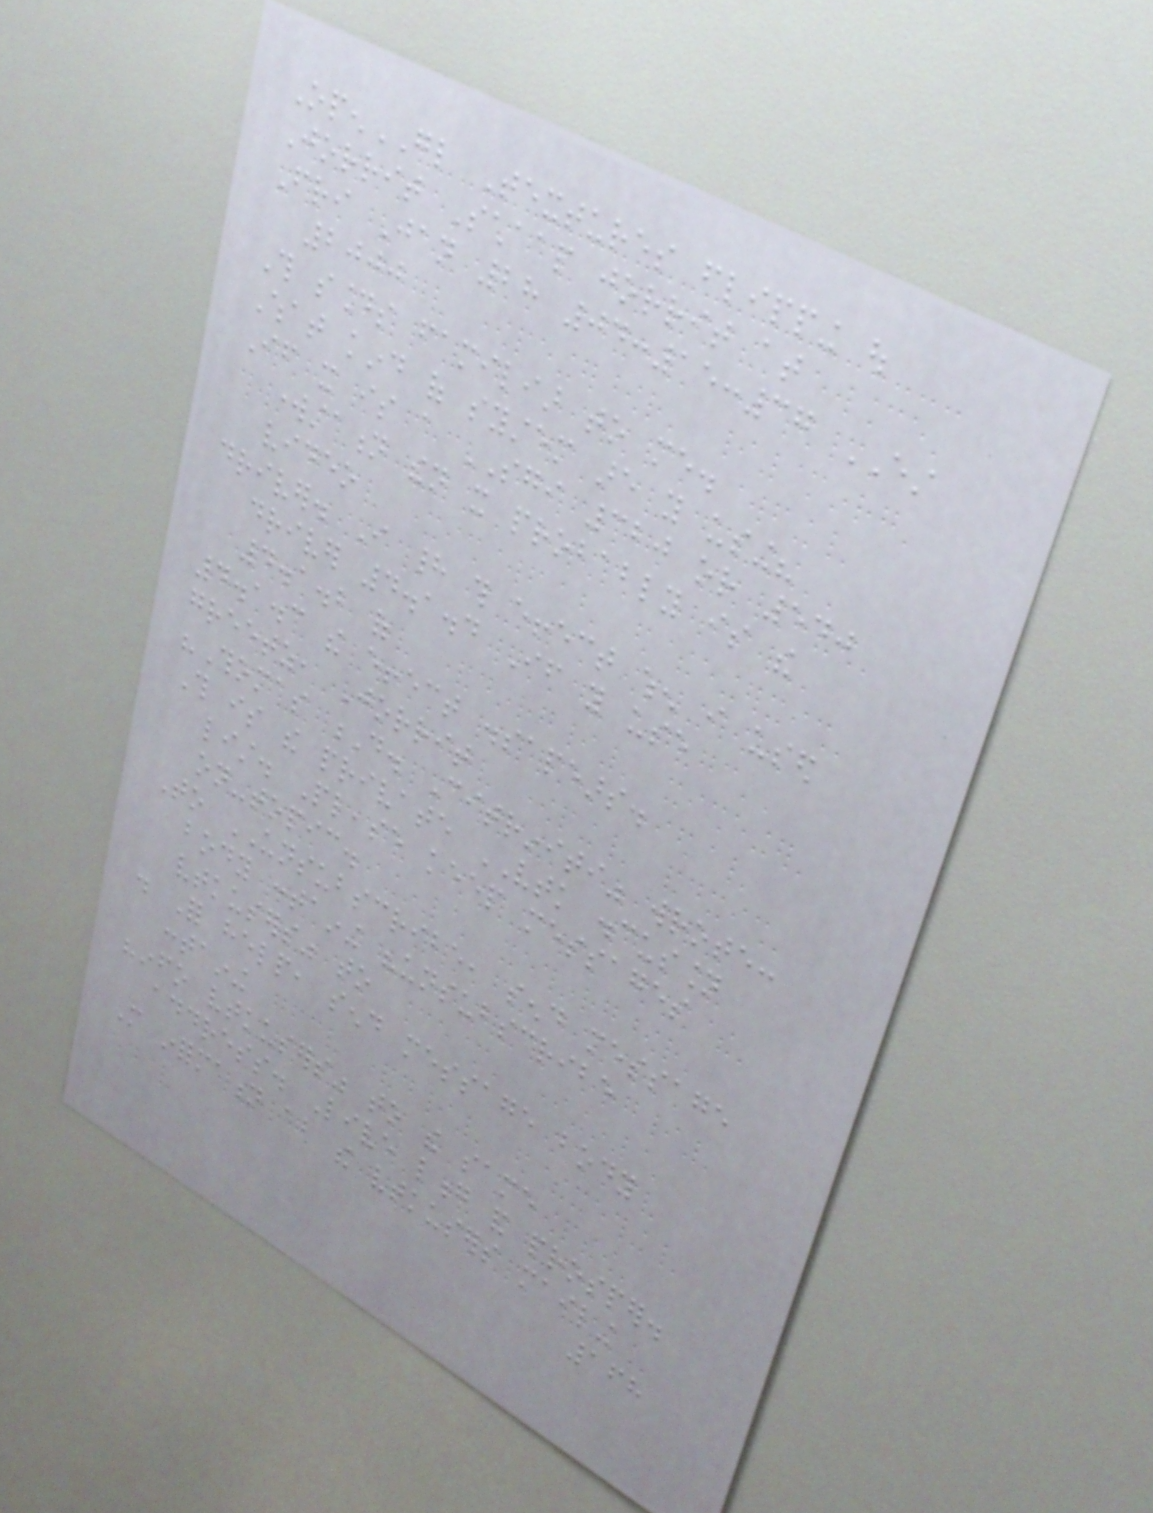OpenGL Textures flipping out
Jorrit Schaap jorrit at
Fri Jan 28 04:15:37 EST
2000
This sounds familiar to me.
What kind of system are you using?
If it is a SGI 320 or 540
workstation then it probably is the
video
driver. I had this effect when i used
driver 4.1.4 If you use
4.1.2 of
4.1.3 the effect dissapears.
greetz, Jorrit
"Thomas D. Citriniti" wrote:
This is the private VTK discussion
list. Please keep messages
on-topic.
To UNSUBSCRIBE, send message
body containing "unsubscribe
vtkusers" to
. For help, send message body
containing
"info vtkusers" to the same
address. Live long and prosper.
More information about the vtkusers mailing
168
